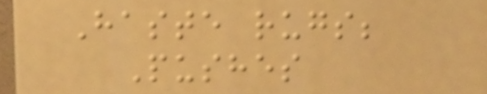Haste rugs;
Pushes
